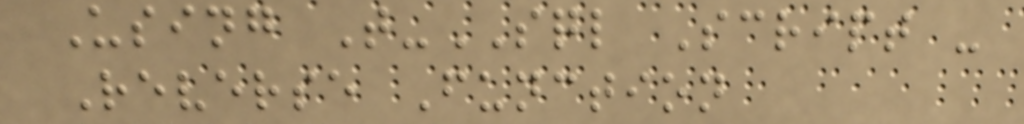Using T-SQL Script -
Reverse Function
